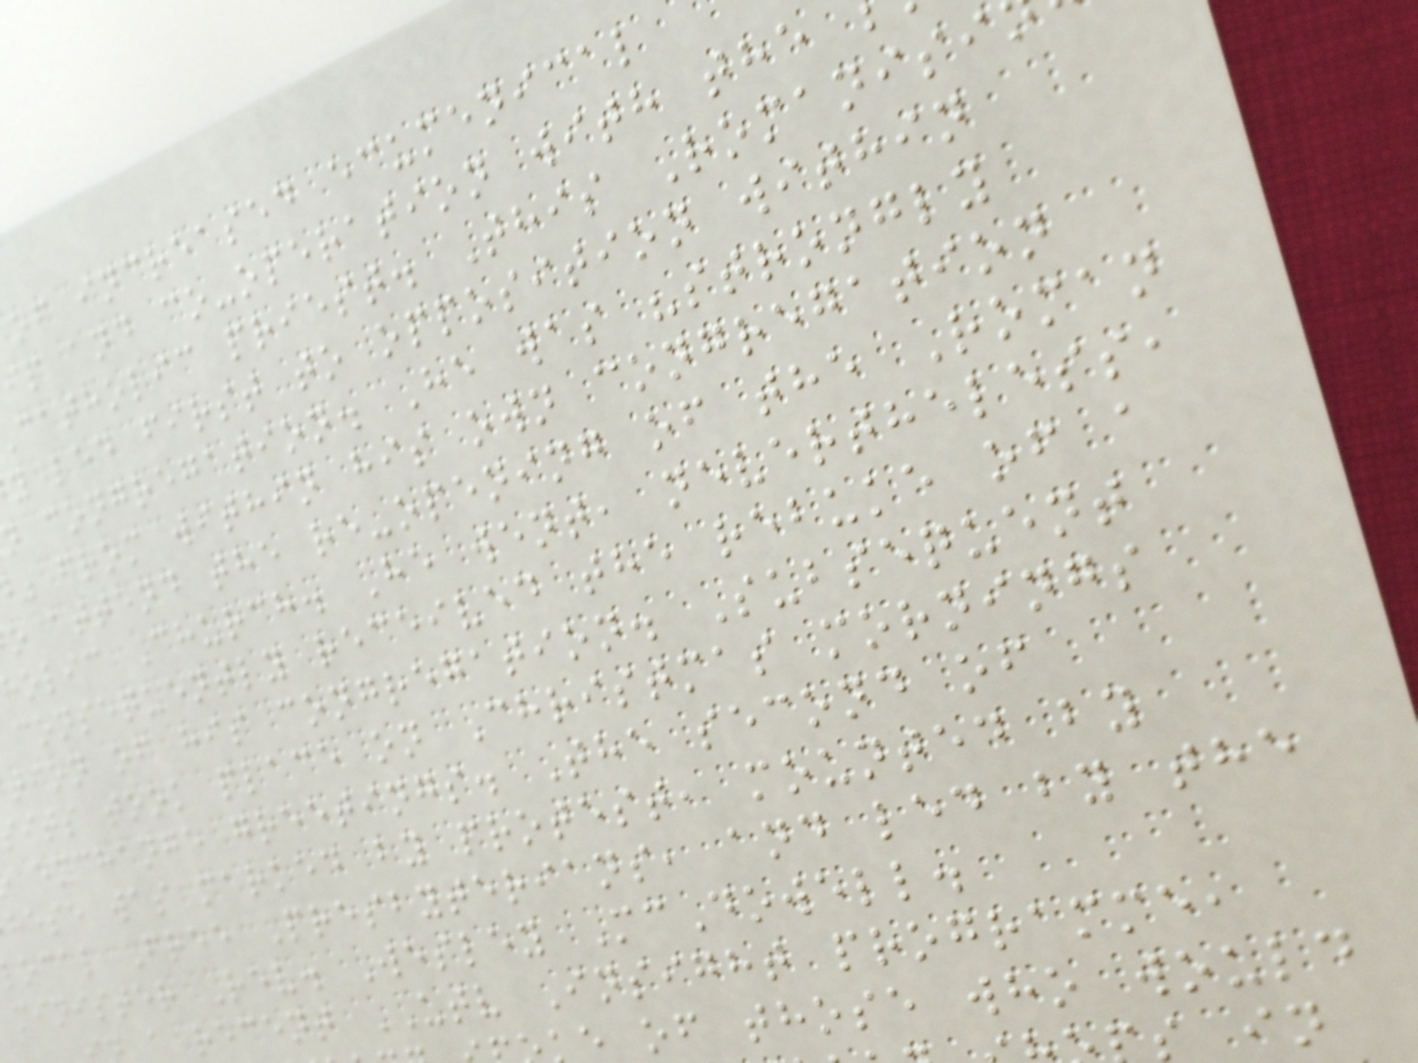of increased ecumenical
ip and co-operation with the
catholic priest. This Romanisi
y led first to opposition within
n congregation. He was "strongly
from within his own congregation
o attend the re-opening of the Roman
holic Church. He went, nevertheless,
consequently received the rebuke of a
tion of his congregation. Subsequent
its took place on Christmas mornings
exchange greetings. The second of
hese was marked by protest, mounted by
ocal Free Presbyterians, and led by the
minister Rev. Wesley McDowell.
a recent UTV Insight programme,
e of those who would
